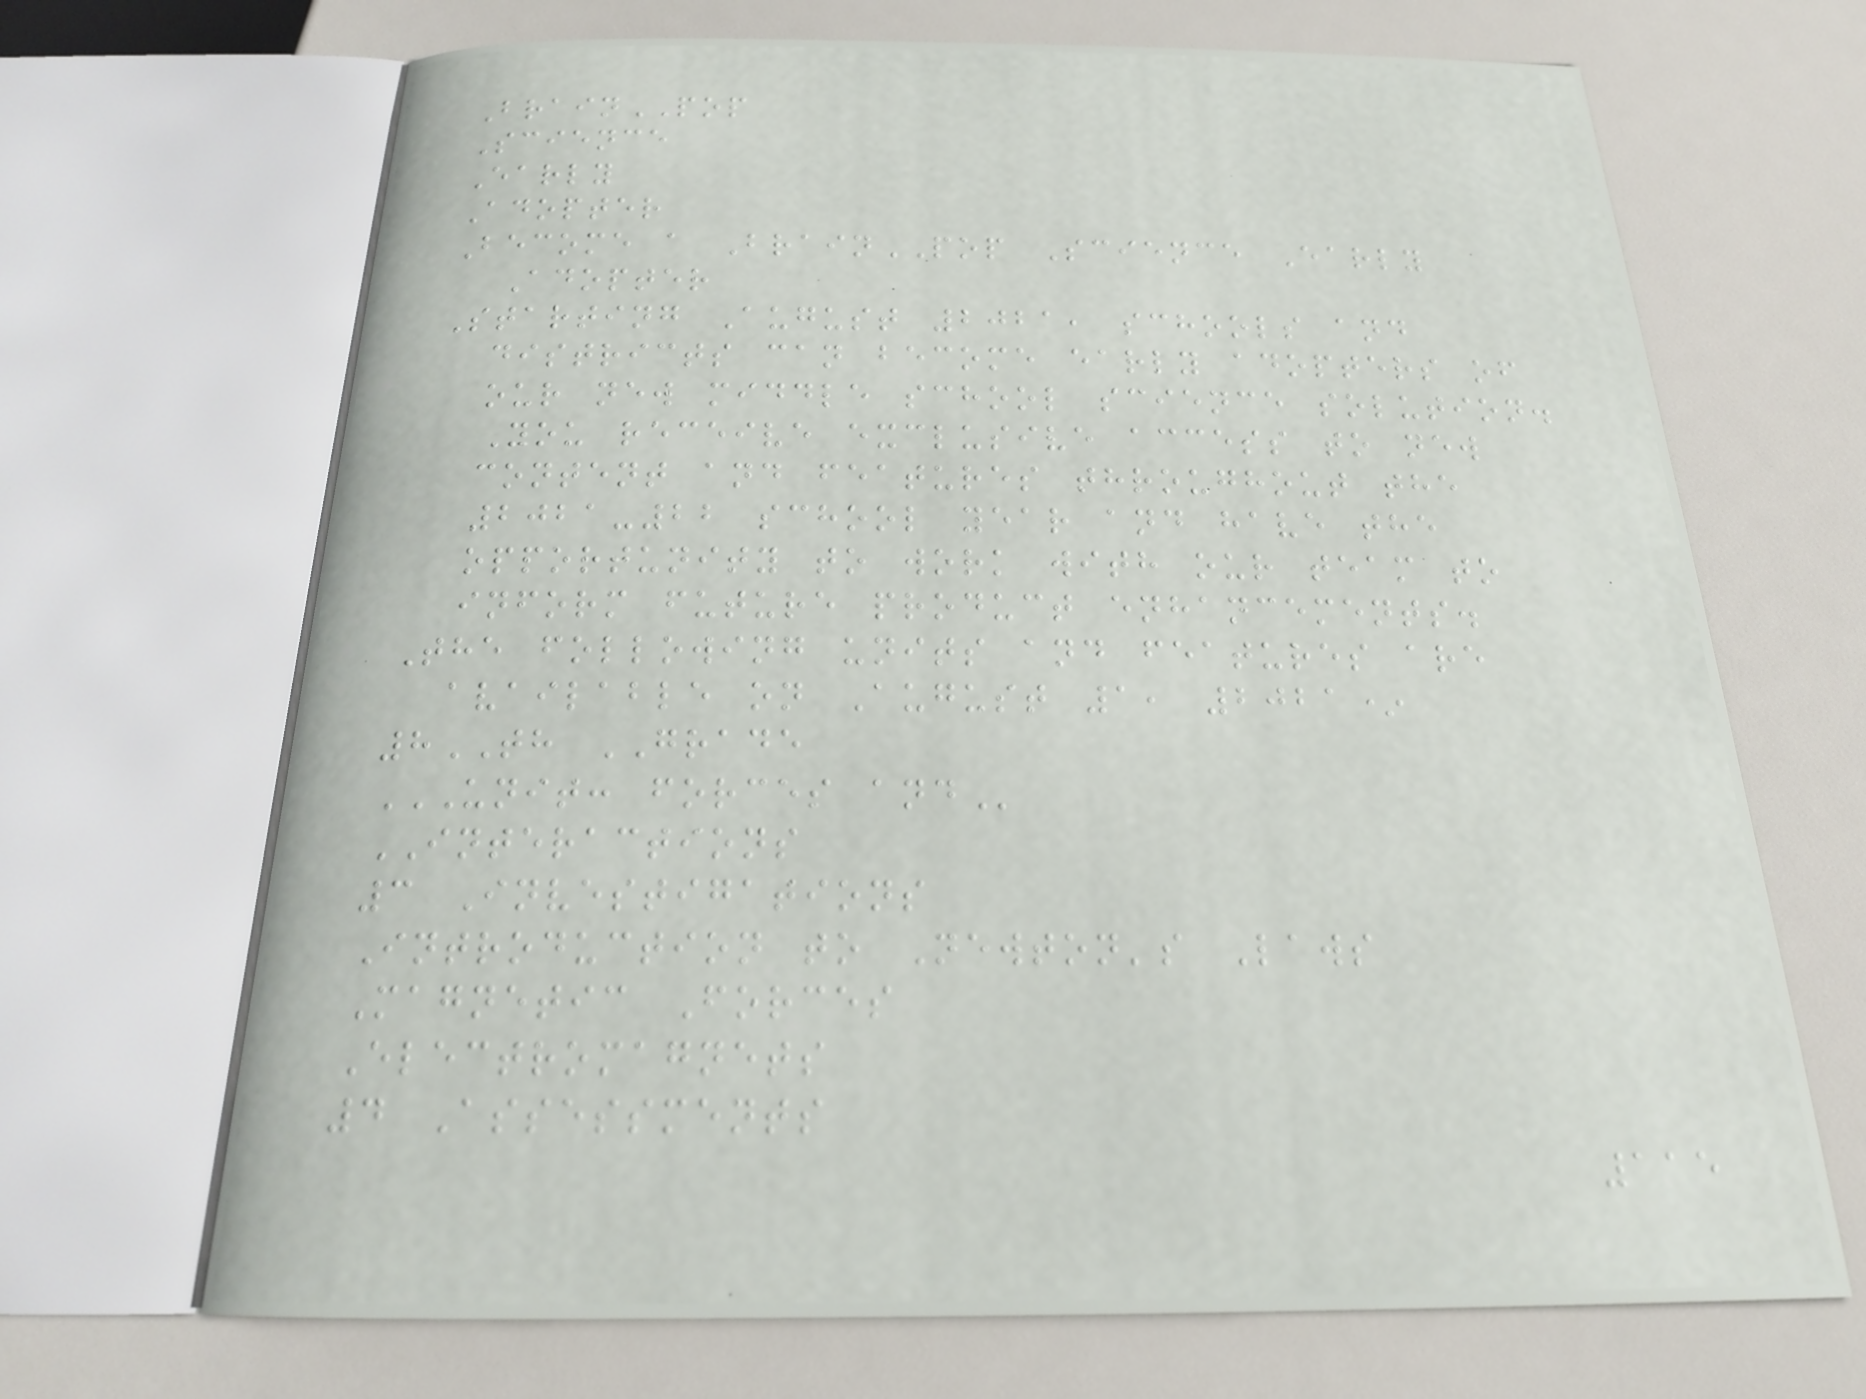BrainPOP
Science
Early
Adopter
Become a BrainPOP Science Early
Adopter
Starting August 2021, schools and
districts can become early adopters of
our new middle school science solution.
You receive exclusive access to new
content and features throughout the
2021-22 school year and have the
opportunity to work with our team to
inform future product enhancements.
The following units and features are
available on August 1, 2021*
8TH GRADE
UNIT: FORCES AND
INTERACTIONS
3 Investigations
Introduction to Newton's Laws
Magnetic Forces
Electromagnets
4 Assessments
115
